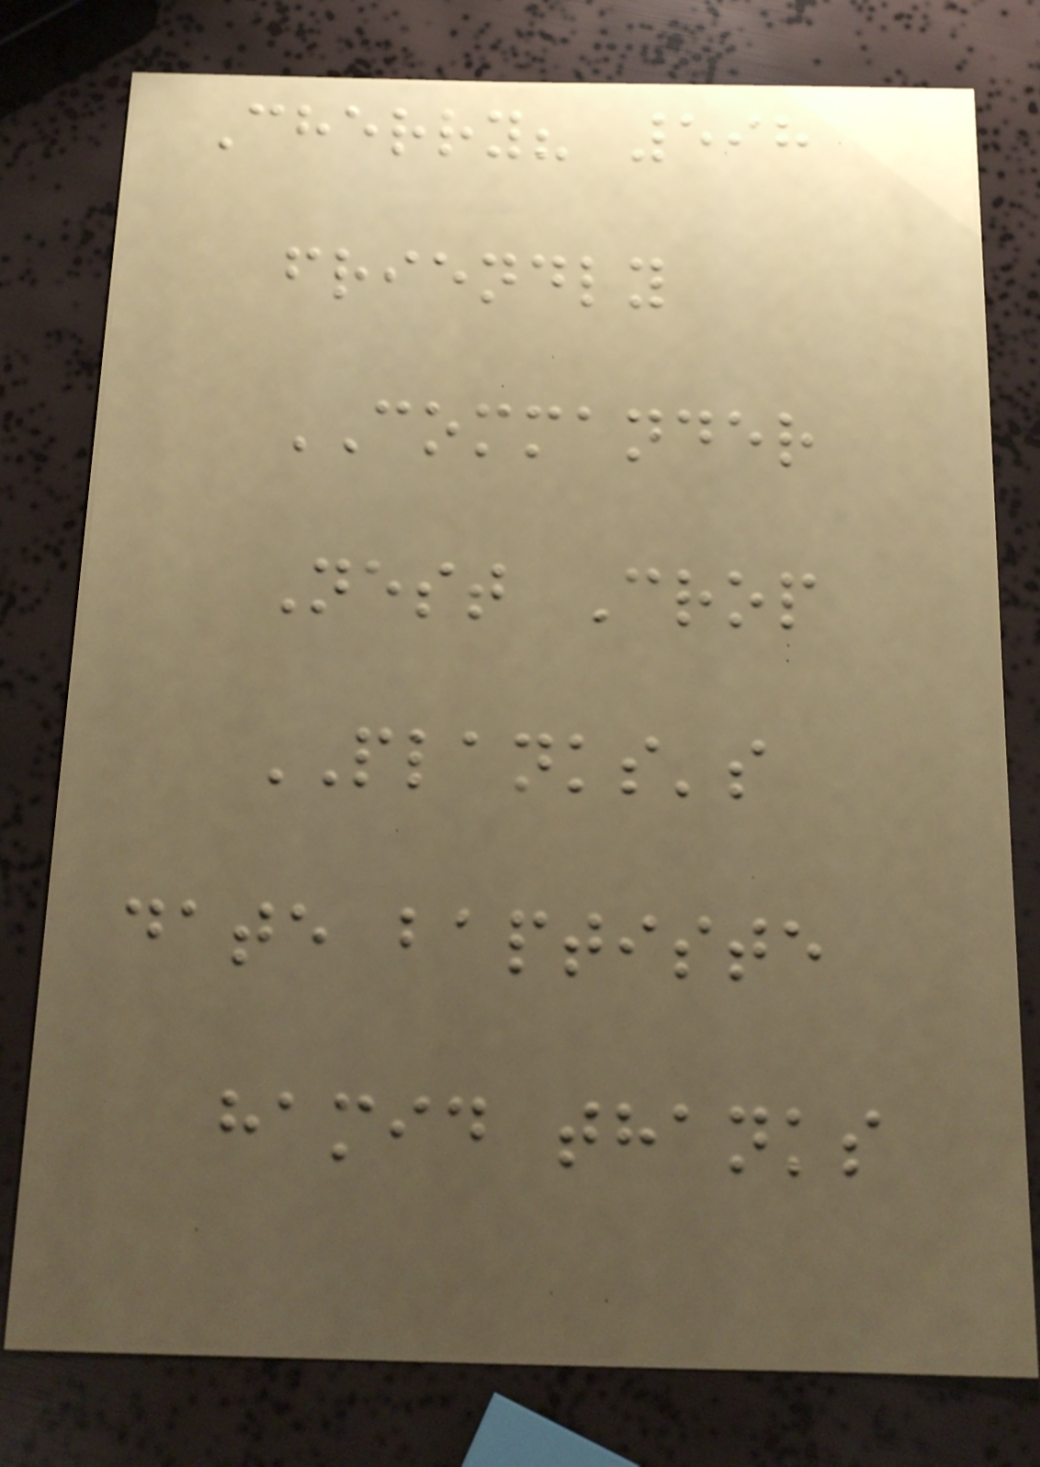Cherry? 598
friendly
COMMANDER
Nest Crop
PLANKS's
date baptiste
hamid thanks
